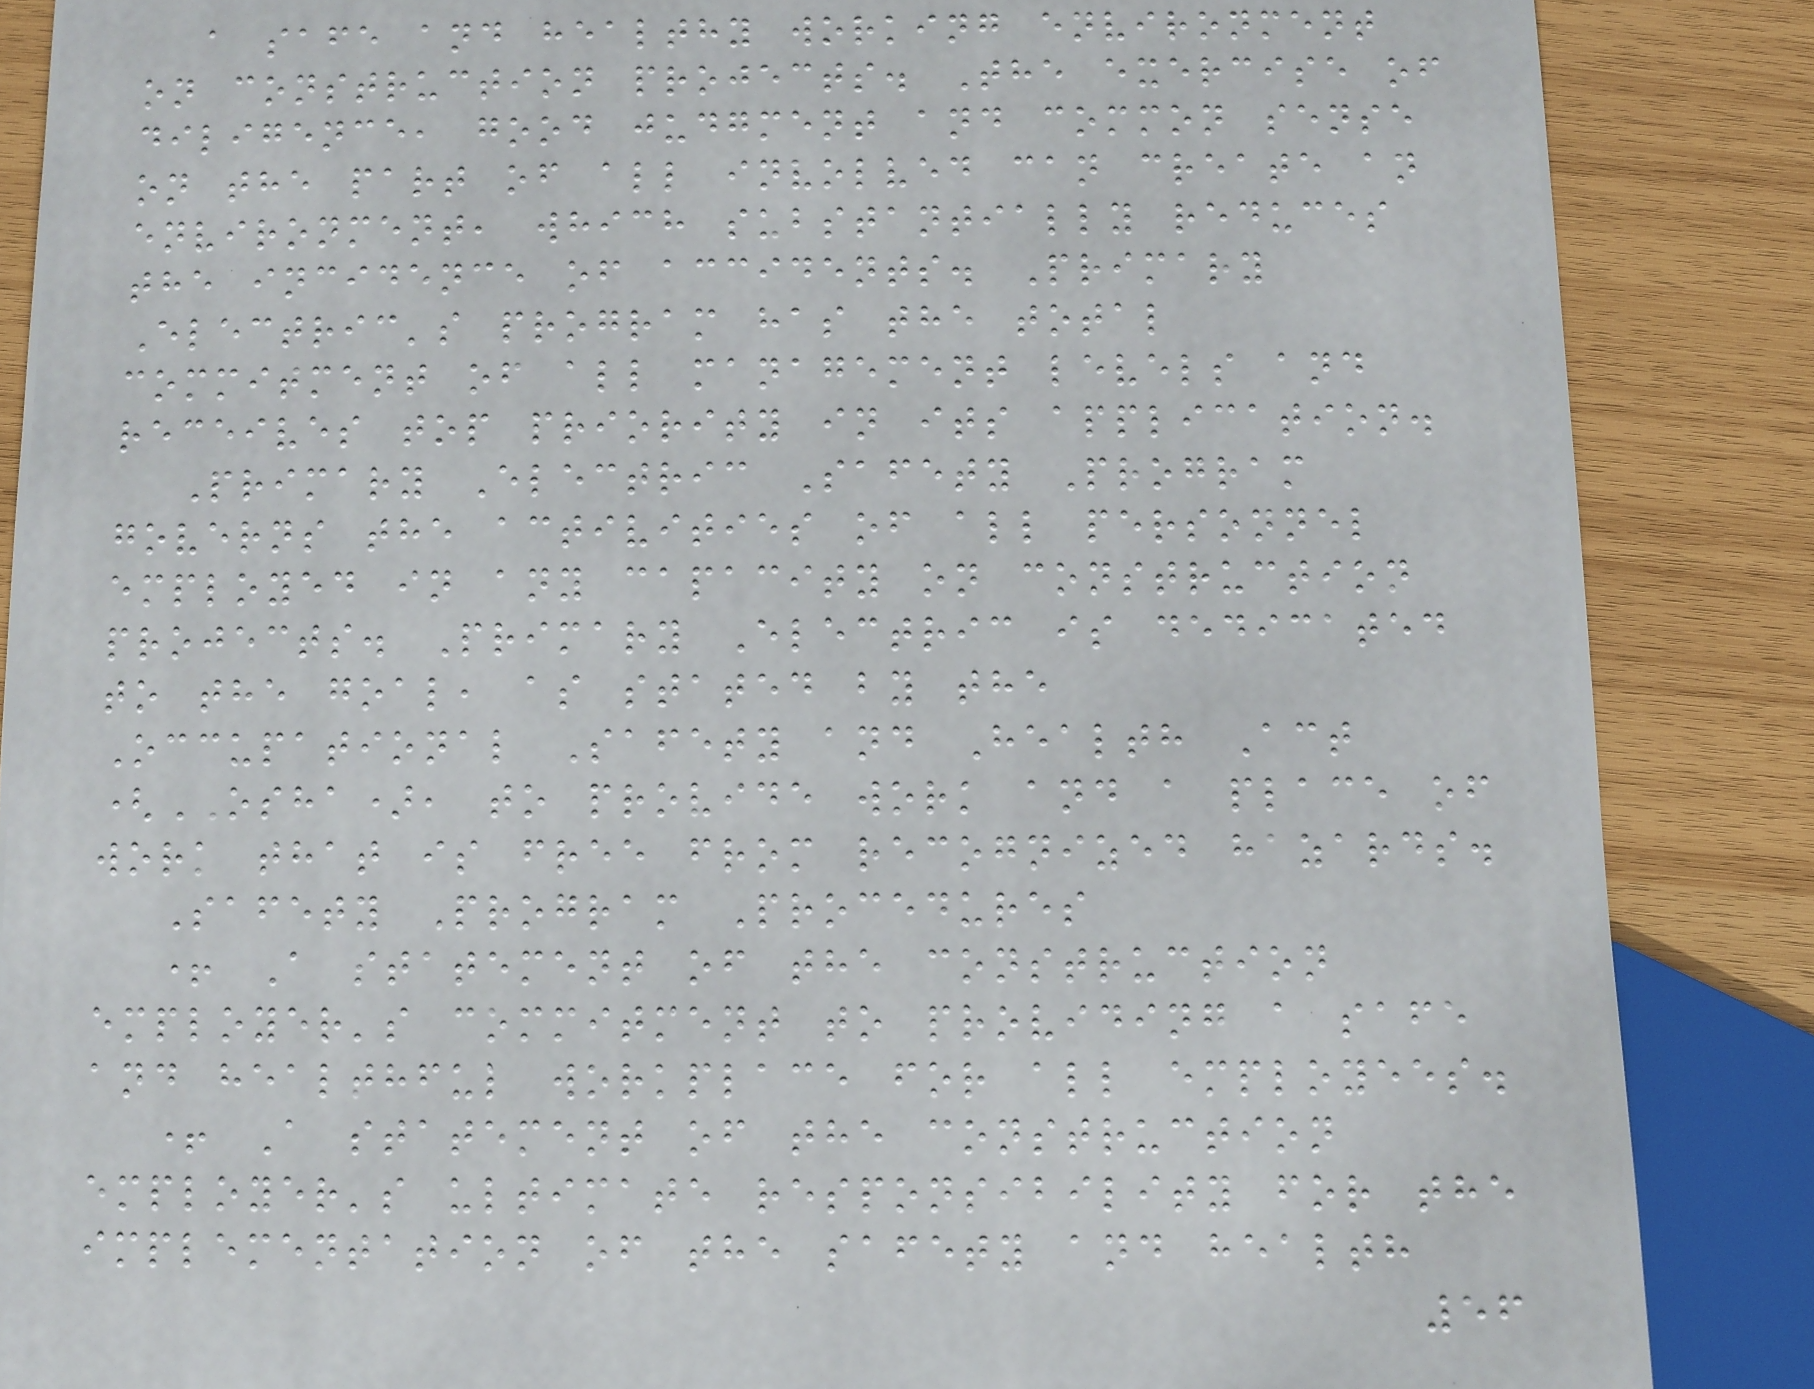a safe and healthy working environment
on construction projects. The exercise of
diligence, good judgment and common sense
on the part of all involved can create an
environment, which substantially reduces
the incidence of accidents. Primary
Electric's program has the total
commitment of all management levels and
receives top priority in its application.
Primary Electric Safety Program
governs the activities of all personnel
employed in any capacity on construction
projects. Primary Electric is dedicated
to the goal, as stated by the
Occupational Safety and Health Act
(OSHA), to provide work and a place of
work that is free from recognized hazards.
Safety Program Procedures
+ A statement of the construction
employer's commitment to providing a safe
and healthful workplace for all employees.
+ A statement of the construction
employer's ultimate responsibility for the
implementation of the safety and health
56
